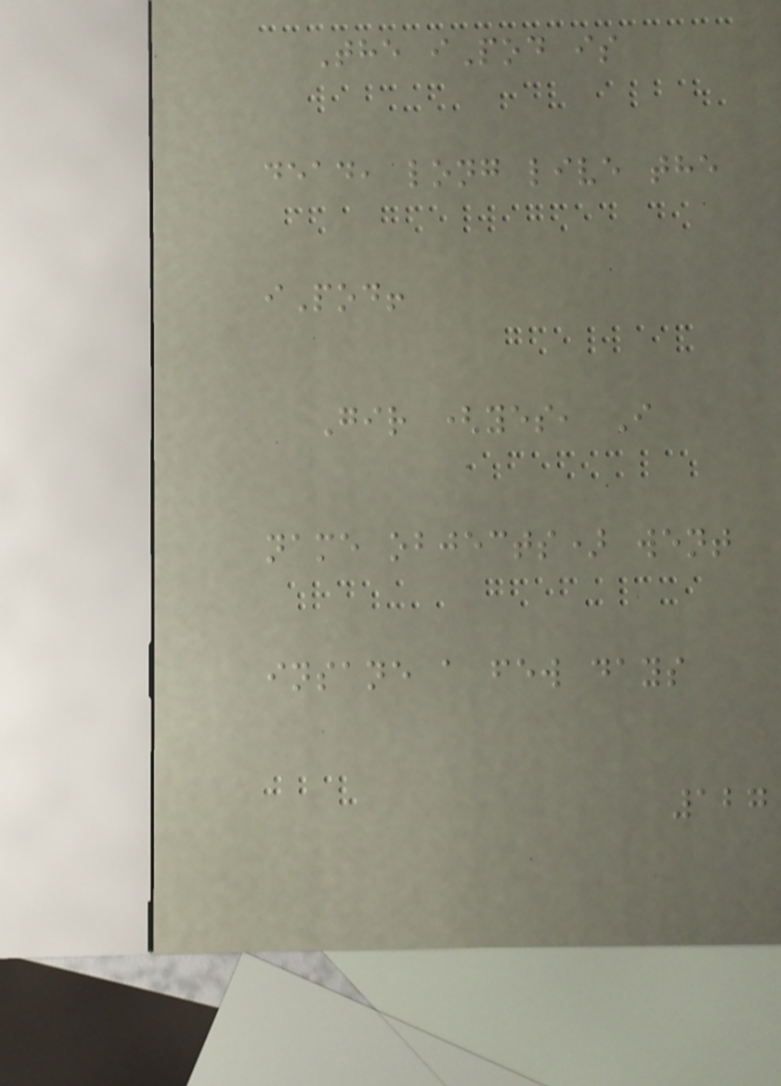The iPod is
dead, long live the
iPod!
Gir (yes, I
name objects) went
insane a few days
127
